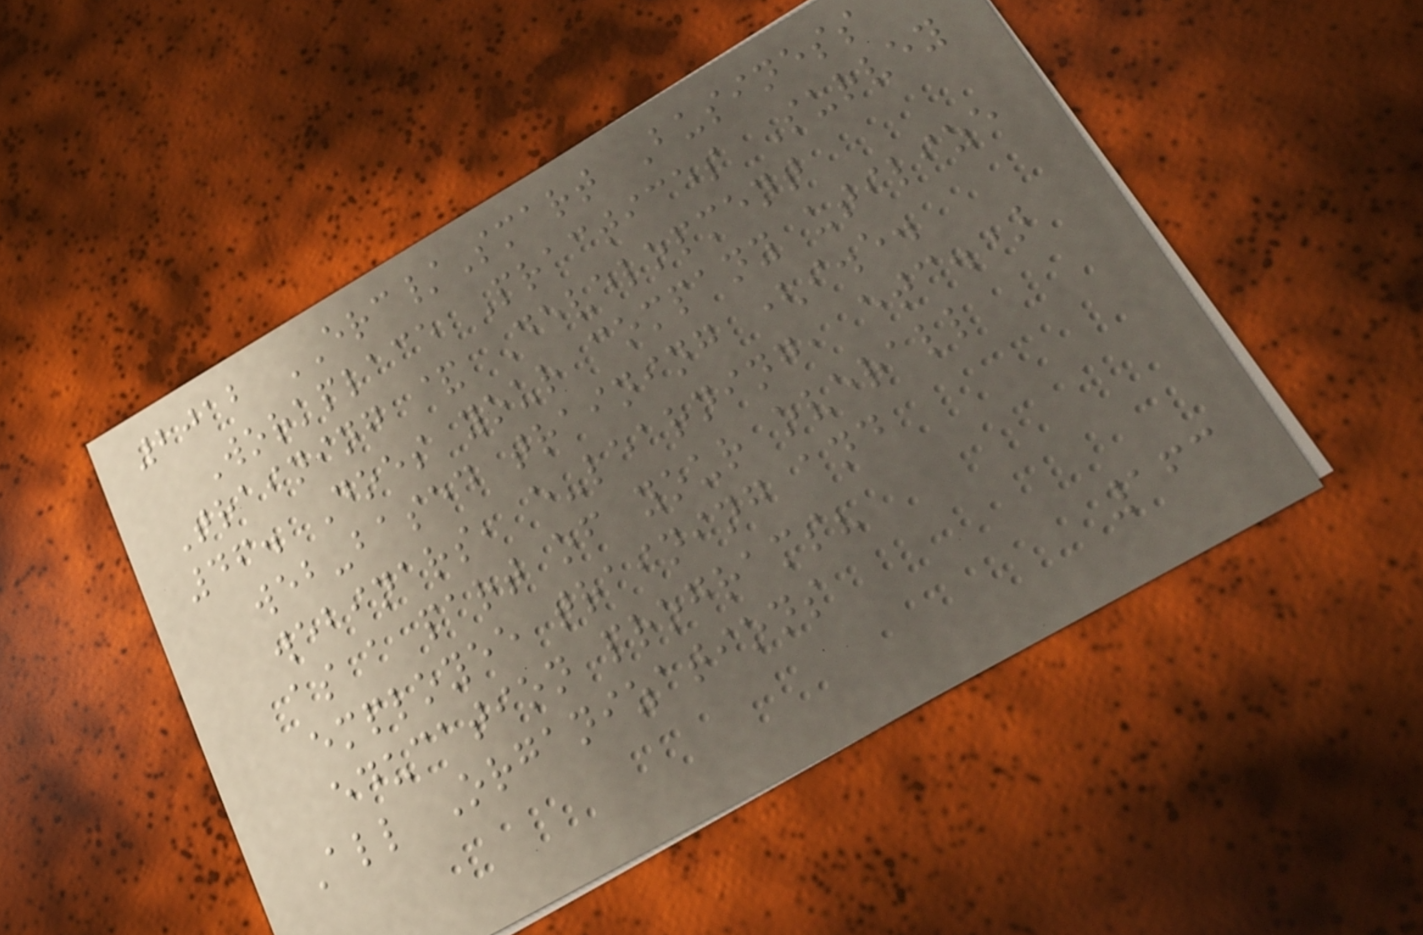2012 ERC/Smart Business
Workplace Practices Survey
Training & Development
46. Does your company utilize
web-based training (i.e.
webinars, e-learning, etc.)
as a part of your overall
employee training and
education programs?
All Organizations
163
